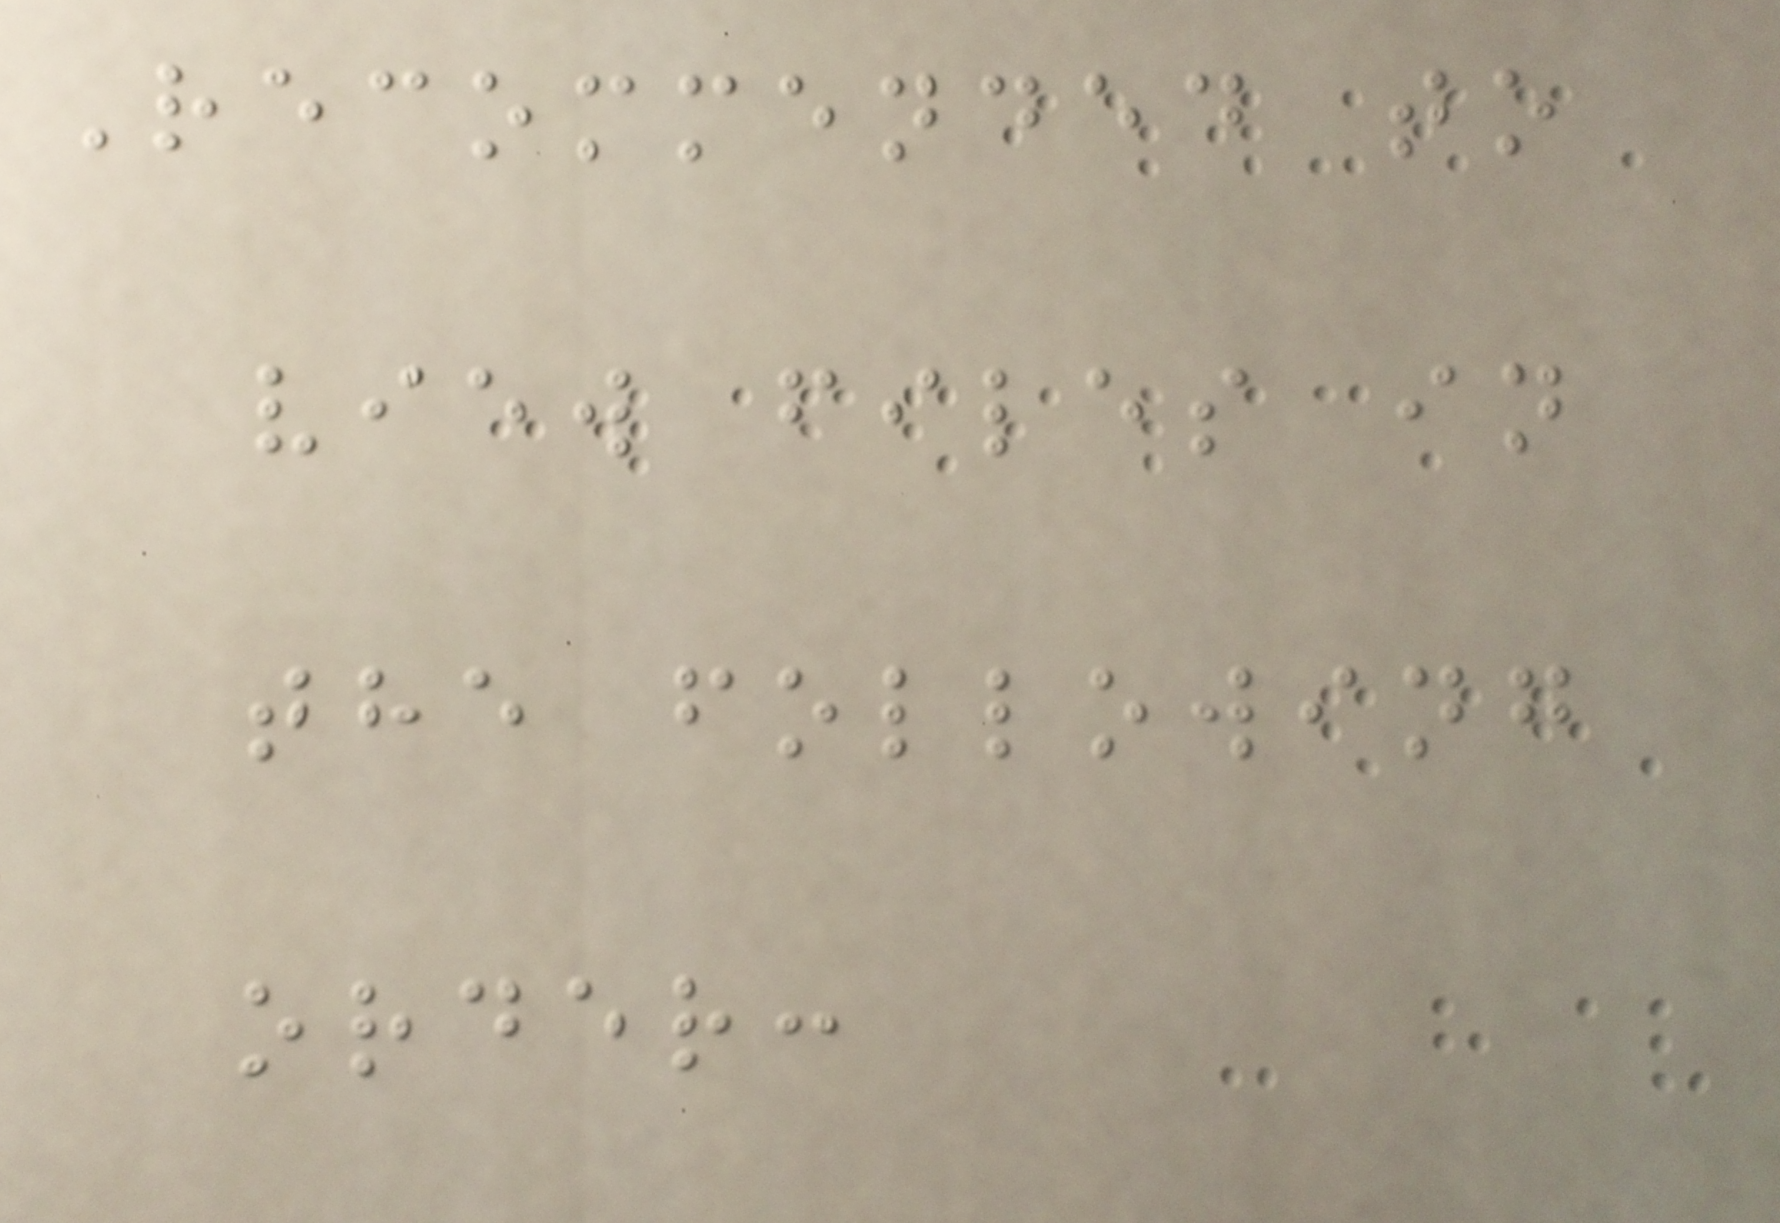Recommended to
view files in
the following
order:
